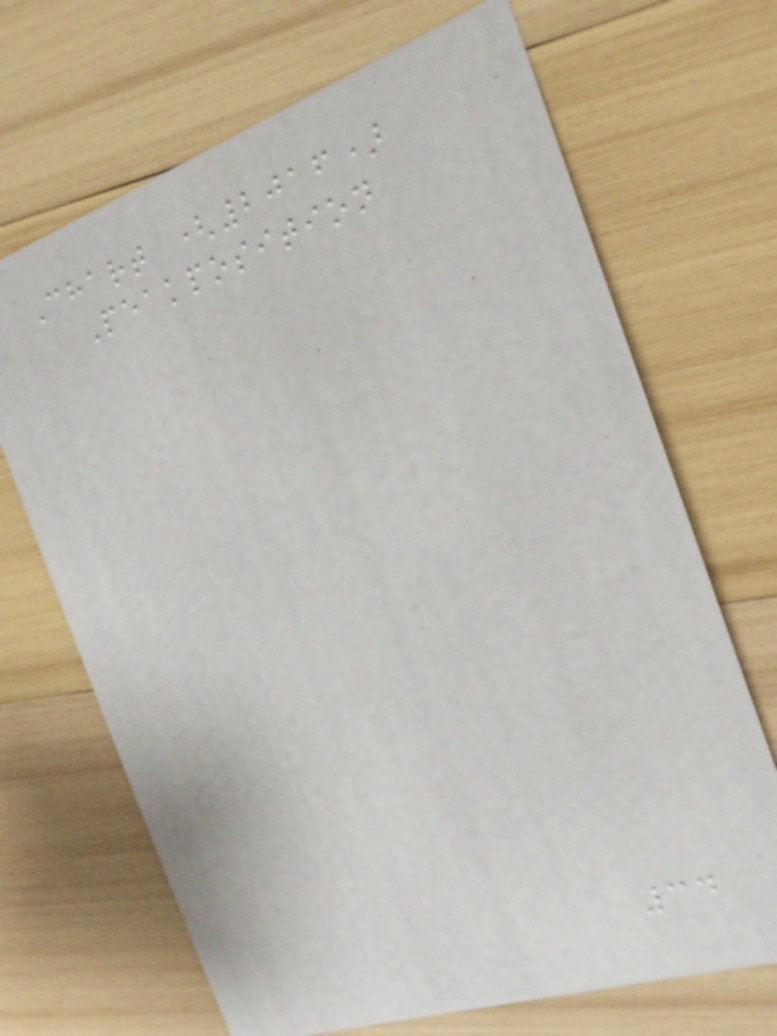Chart (2016)
Peakposition
34
